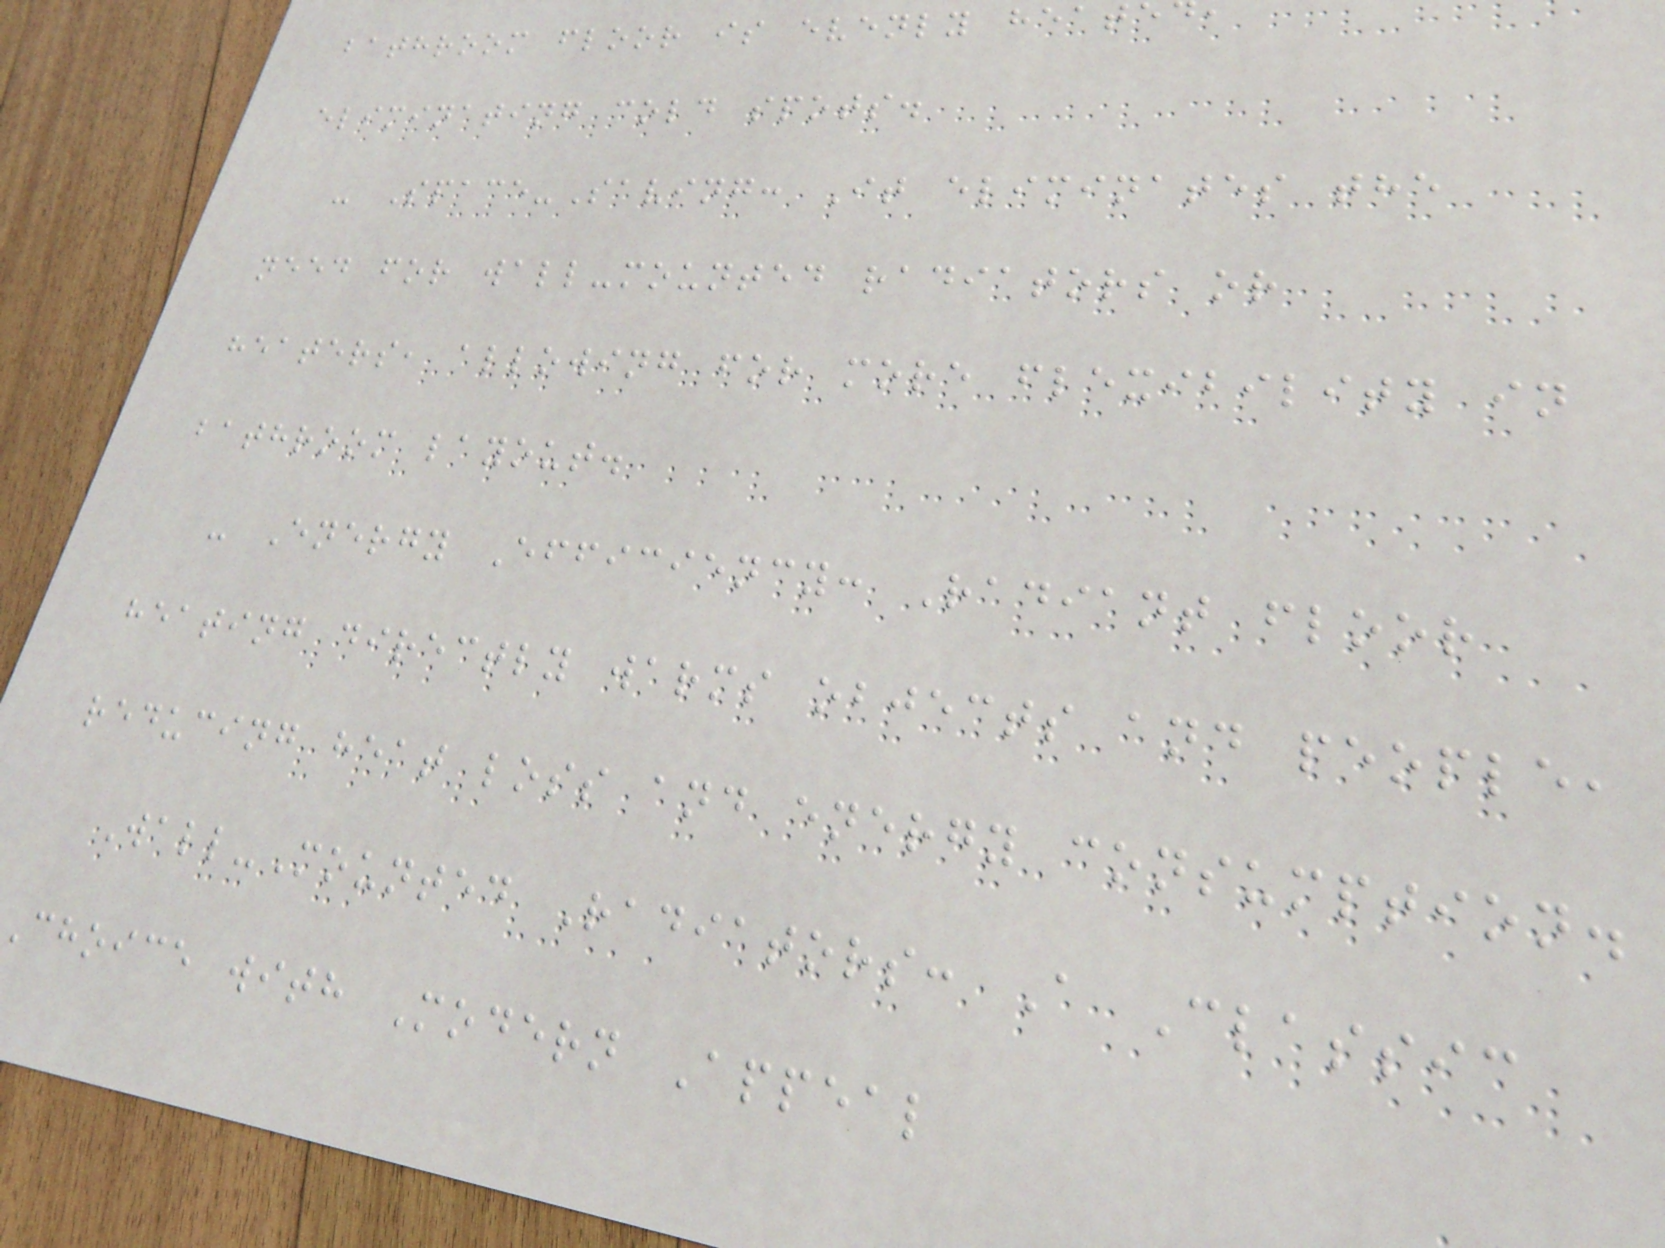bathroom floor is evenly heat
eliminating cold spots.
- Space-Saving: It eliminates the
need for wall-mounted radiators or
heaters, allowing for more flexibility in
bathroom layout.
- Energy Efficiency: Radiant floor
heating directly warms objects and people,
reducing heat loss and energy consumption.
Wall-Mounted Radiators: A Classic
choice with Modern Appeal
